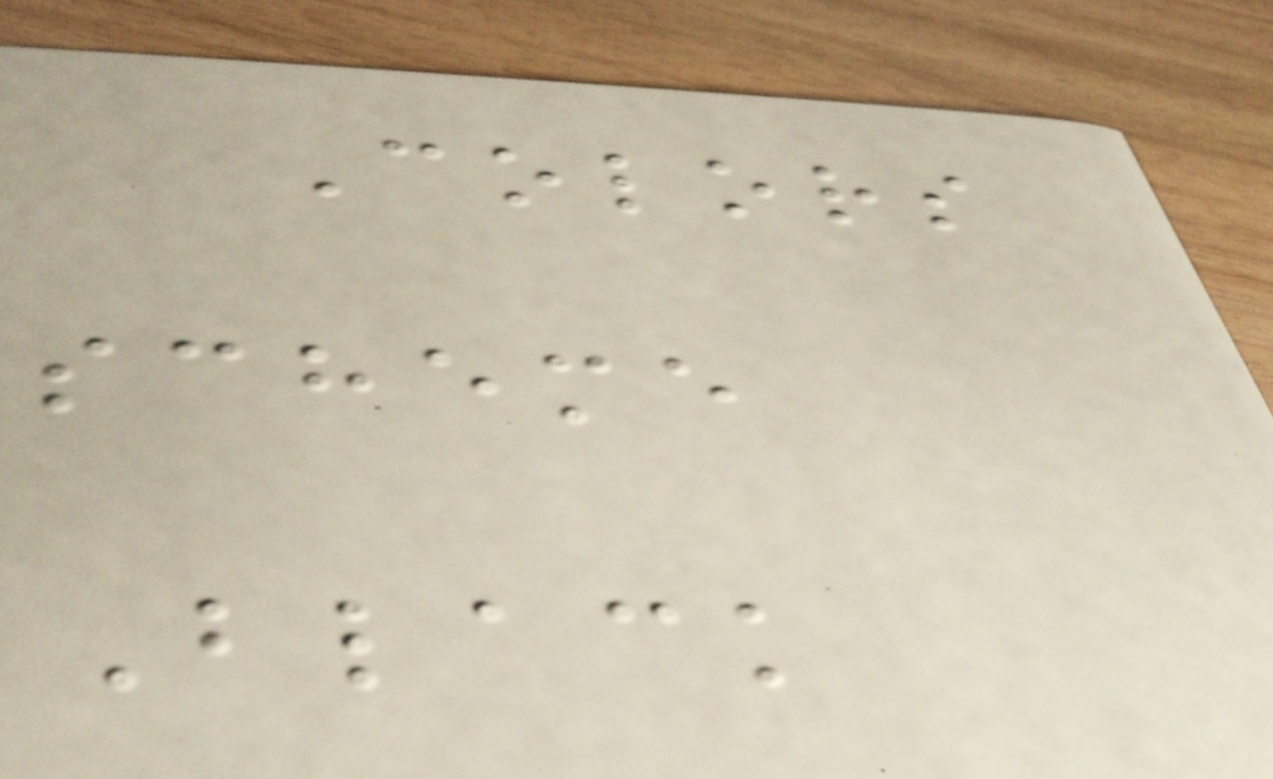Colors
scheme
Black
